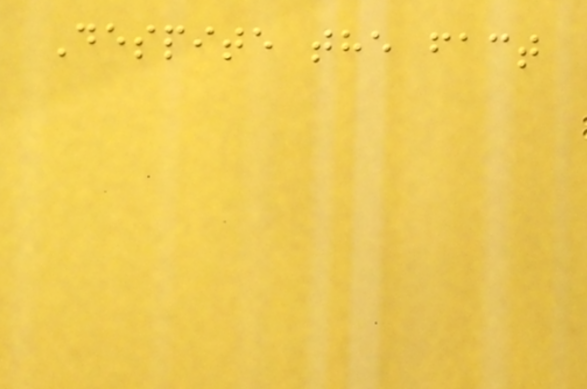Despite the fact
